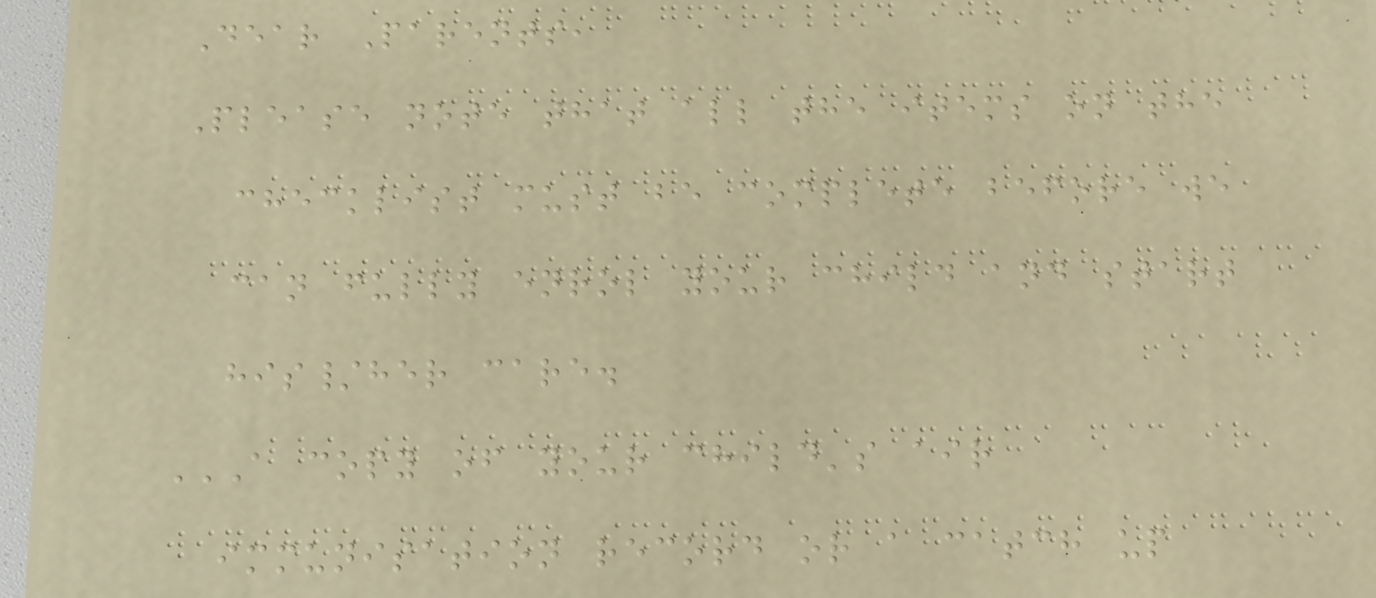Dear Parents,
Please note that all the items on the
checklist must be complete before we
can fully enrol your child and start
his/her care.
A COPY OF YOUR CHILD'S AIR
IMMUNISATION RECORD OR A CATCH UP
